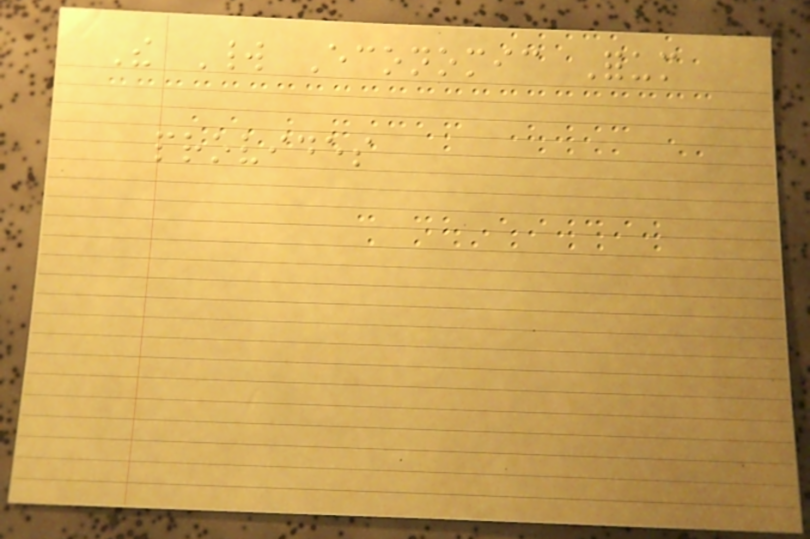The World Economic Forum
provides
